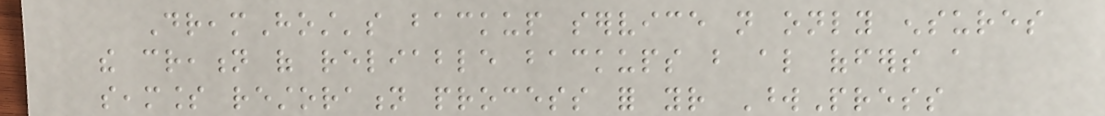DreamHost's backup service not only ensures
the creation of reliable backups but also offers a
seamless restoration process for your WordPress
